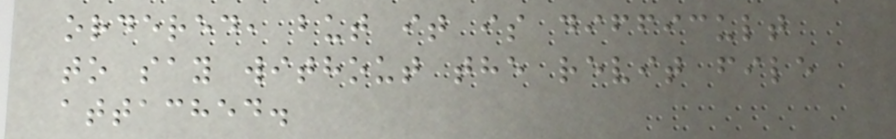ordered, but it is difficult
to say without the revit file
attached.
